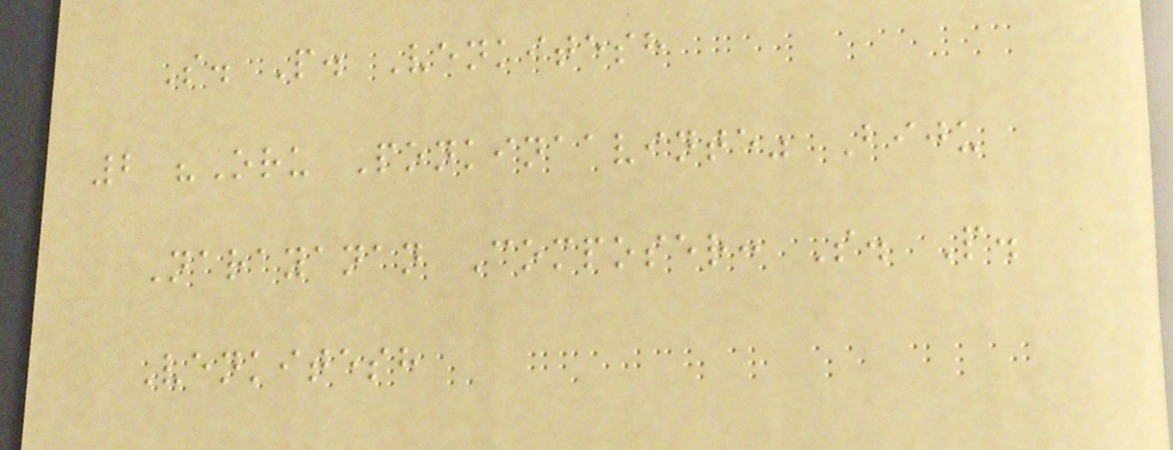S. P. Venkitesh
2 "Oru Ponkinaavinte" Biju
Narayanan Composer: S. P.
Venkitesh
